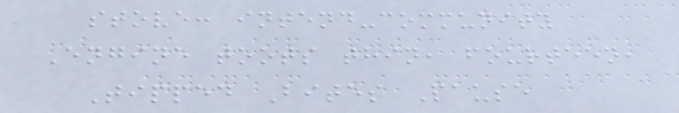stove: intend-community
Engine toots thin, fourteen,
Tipped Bites Pause
